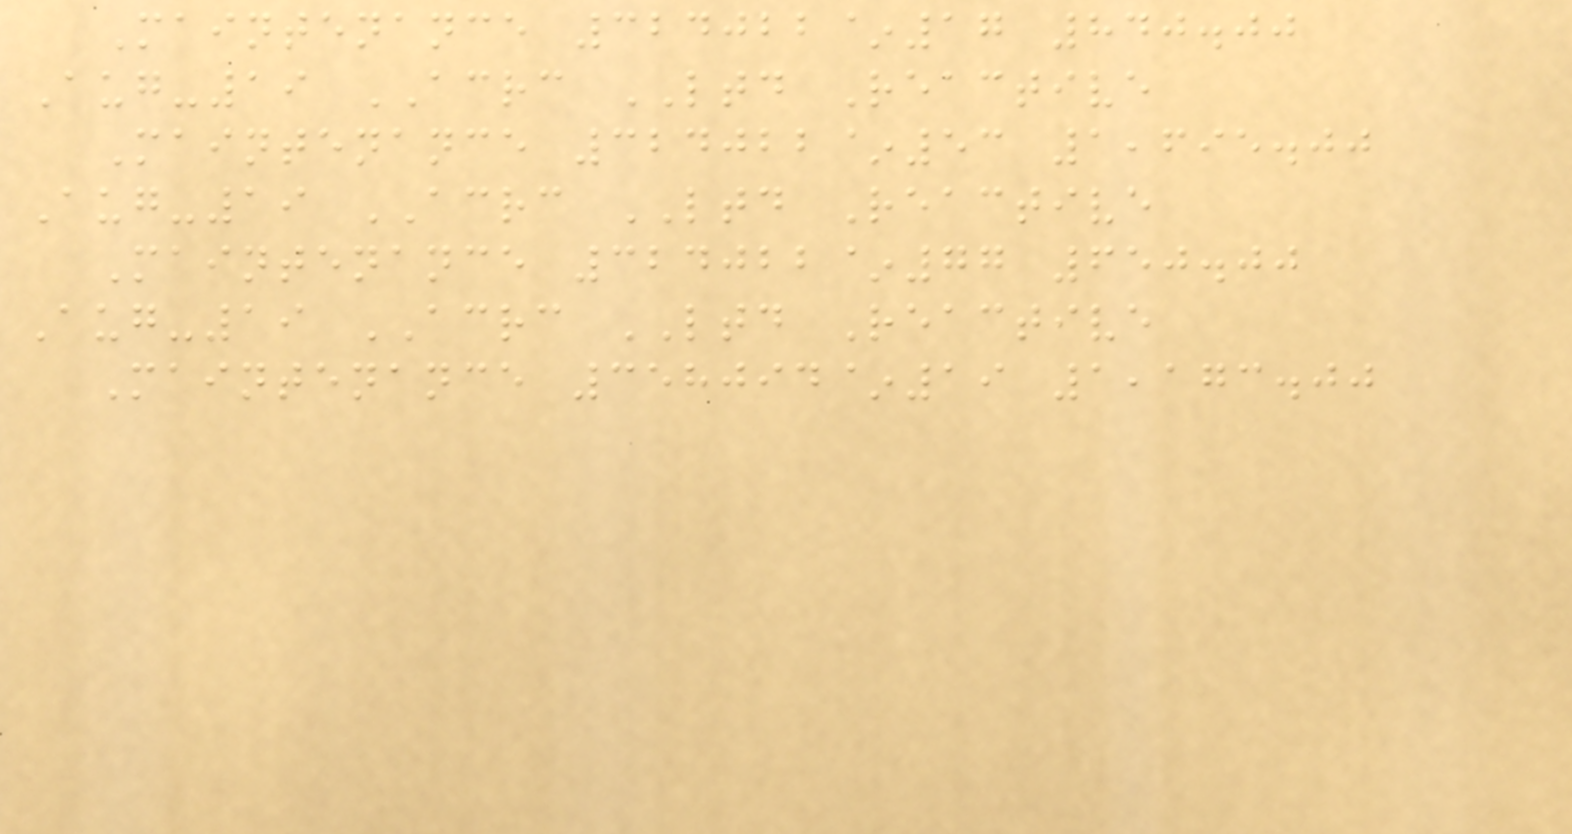Maintenance 324022~17 840.00
Aug-19 ACRC LTD Reactive
Maintenance 324022~53 1,695.00
Aug-19 ACRC LTD Reactive
Maintenance 324022~77 650.00
Aug-19 ACRC LTD Reactive
Maintenance 358094~19 1,173.00
